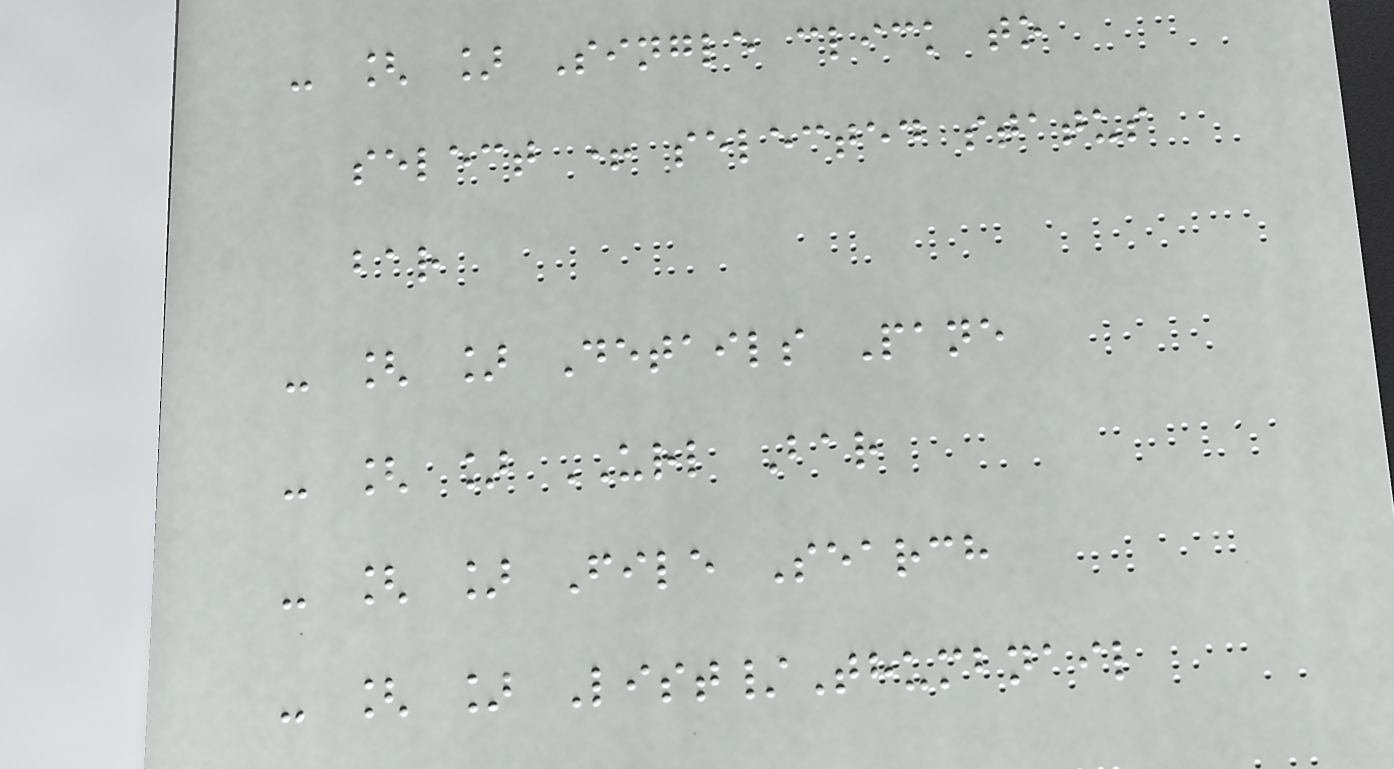- [ ] Single click to
select + selected status
bar
- [ ] Details Pane
- [ ] URL Bar
- [ ] File Search
- [ ] List/Thumbnail
